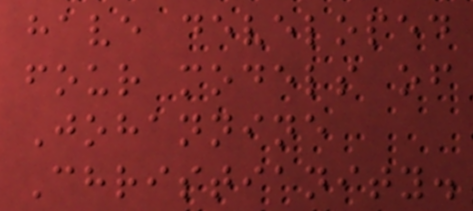have developed
four models of
Johannine
Christianity.
